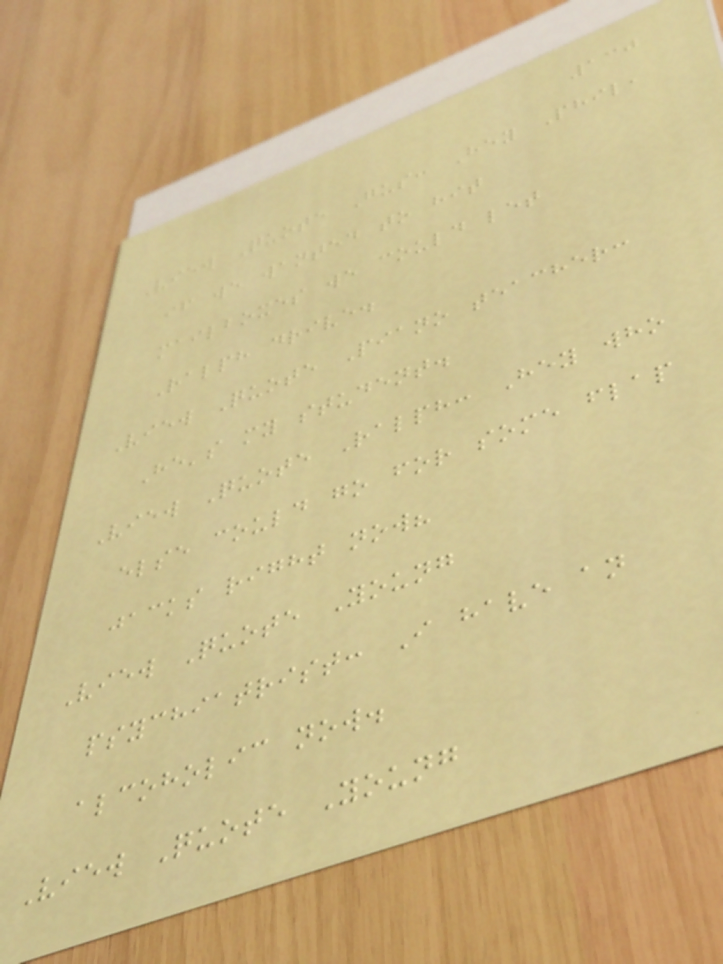130
View Quote Gus: Hey Phil,
if we wanted to hit
mailboxes we could let
Ralph drive.
View Quote Piano teacher:
He's my student.
View Quote Ralph: Hey who
else could go for some flap
jacks right now?
View Quote Young
psychiatrist: I have an
alcoholic now.
View Quote Young
